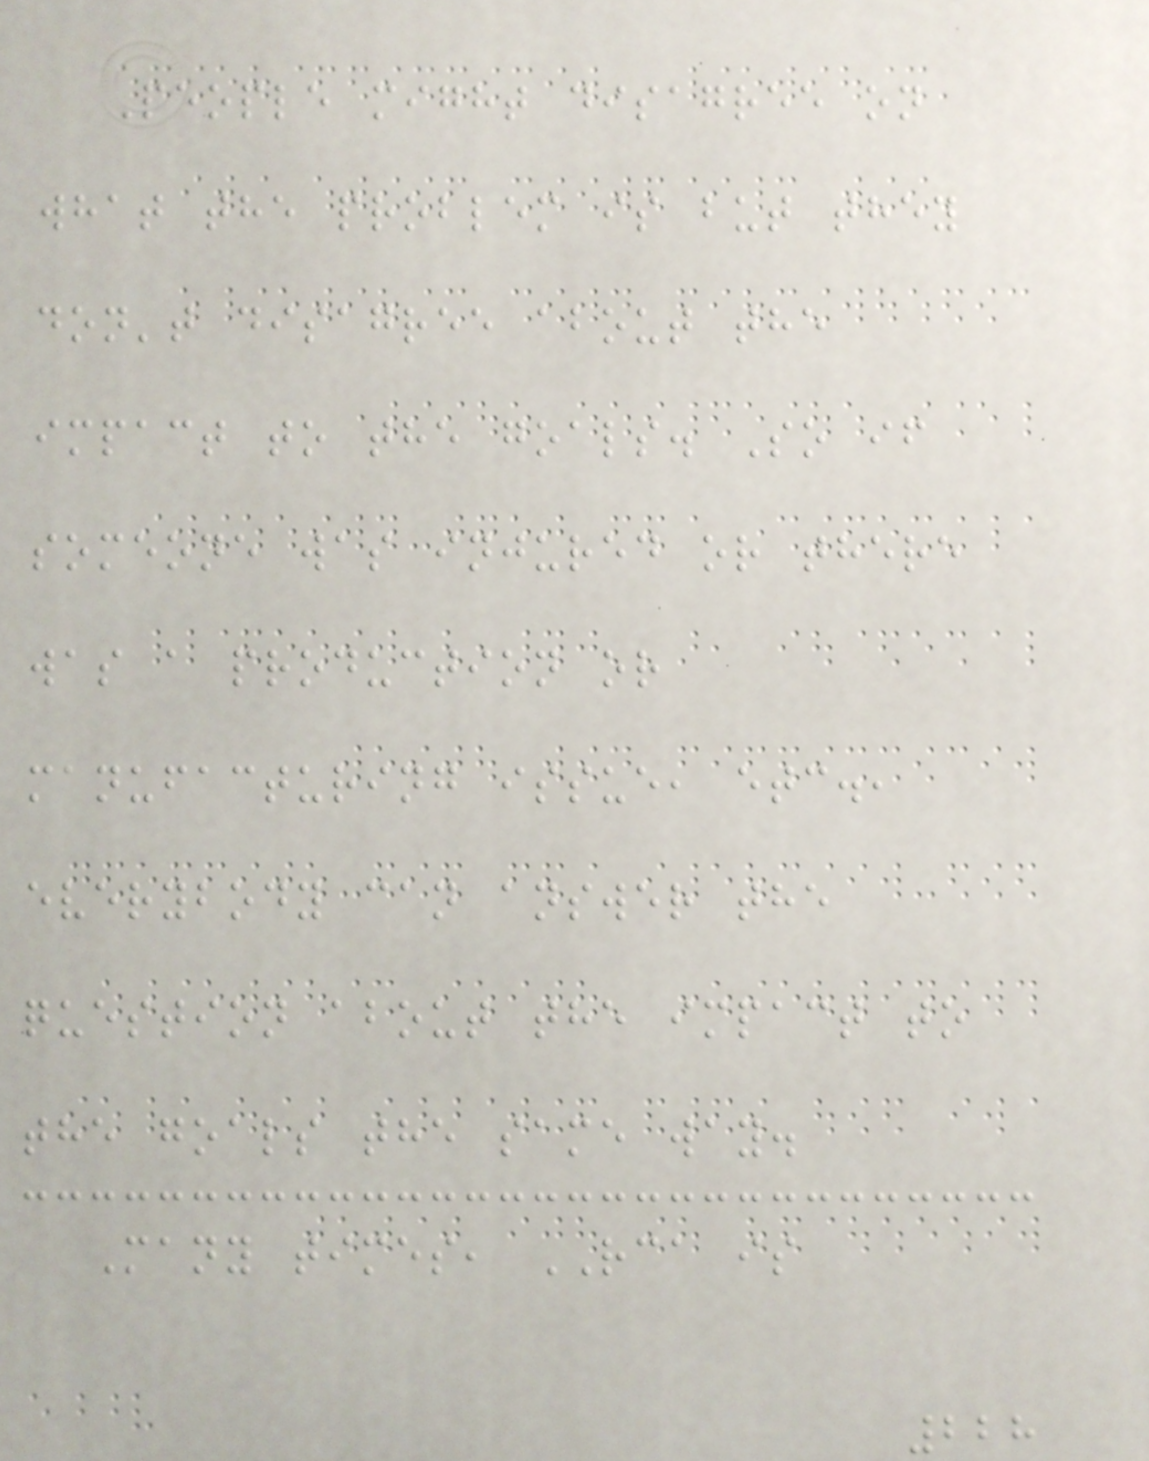People might disagree on
what the problem is but they
don't disagree about the
impact to the goals. So if
someone was injured or there
was a production or
manufacturing issue, etc.,
everybody can answer the
question about the impact to
the goals the same way.
Many times, RCA is
228
